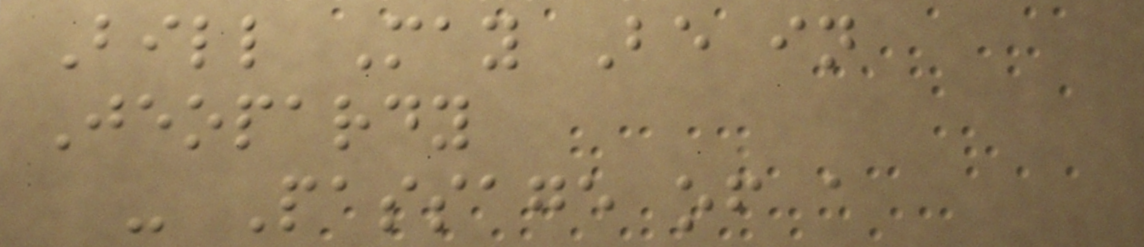Bill May Be in
Jeopardy
- Passage of a
